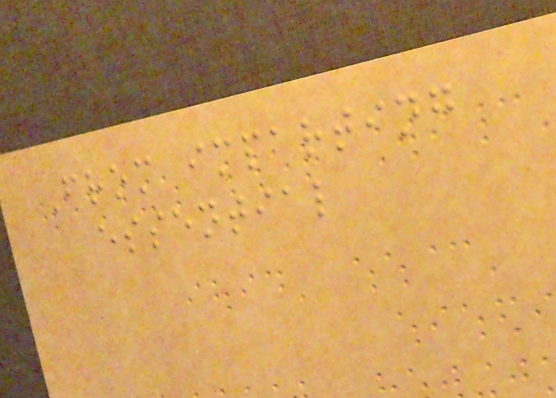From imparting
essential
